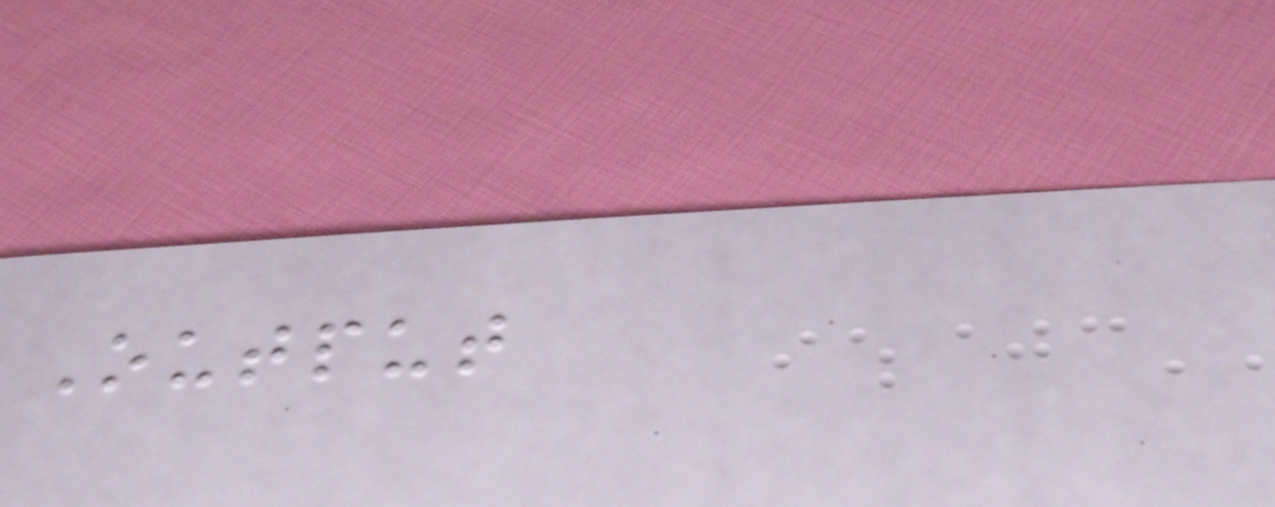Output
